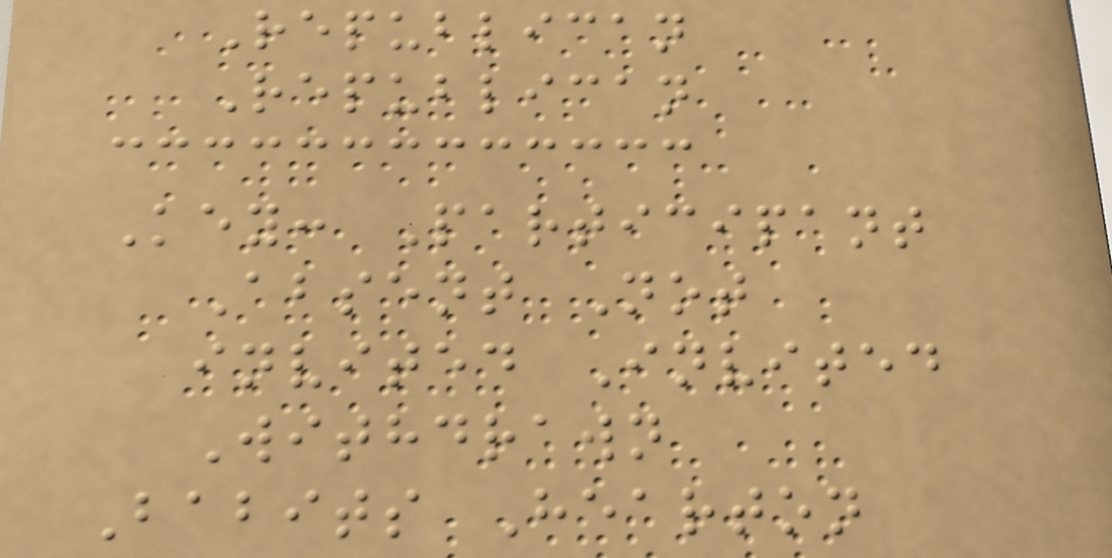Republican
Republican
Key: Participant
Absent Not
invited Invited
Withdrawn
Babits Hearton
